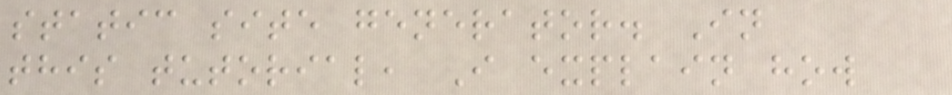static site generator. In
this tutorial, I explain how
